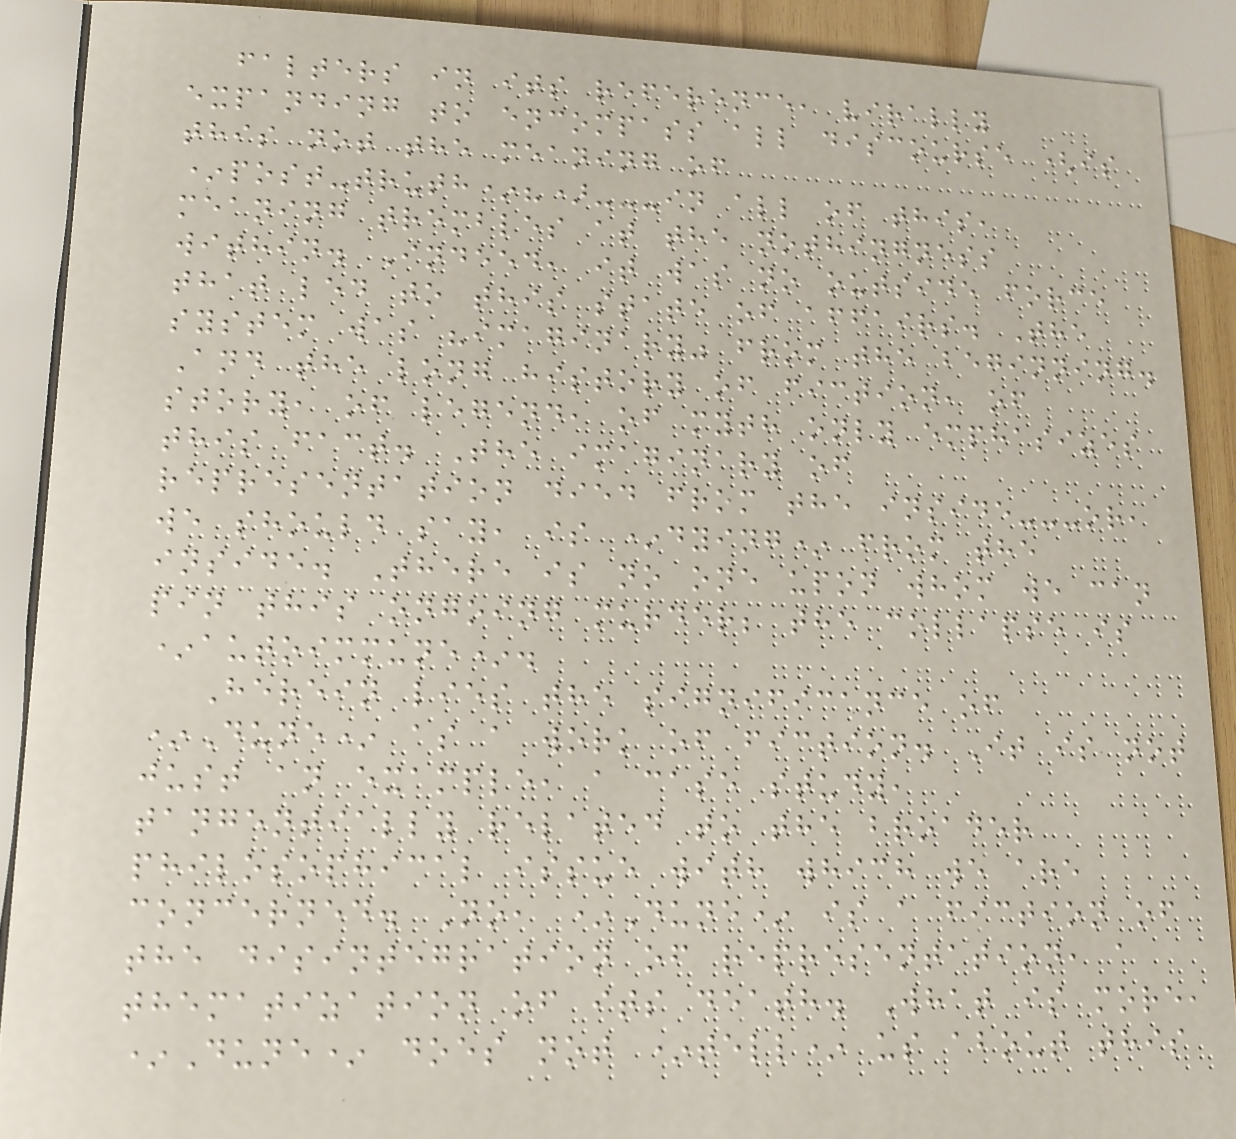falters in its reference, virally
expanding to encompass all discourse (is
this not the meaning of
*post-truth*?)---in all of this,
meaning trembles at the nothingness
within. Indeed, it was no outside force
that led to this state of affairs. The
system was "imaginary" from the beginning.
And the long history of fiction, of
story, of legend, of myth only emphasizes
this fact. The imaginary of
representation died from the inside---or,
we should say, is *dying* from the
inside. There is no one upon whom we can
pin this ongoing murder; the collapse is
*autoimmune*.
Herein lies the significance of
*Dune* as a work of fiction. It is not
just an example, a case study,
tangentially related to the broader
philosophical issue with which we are
concerned. No, *Dune* is a fiction of
the disintegration of representation, a
thematization of its death. What is more,
*Dune* does not *tell* us about this
